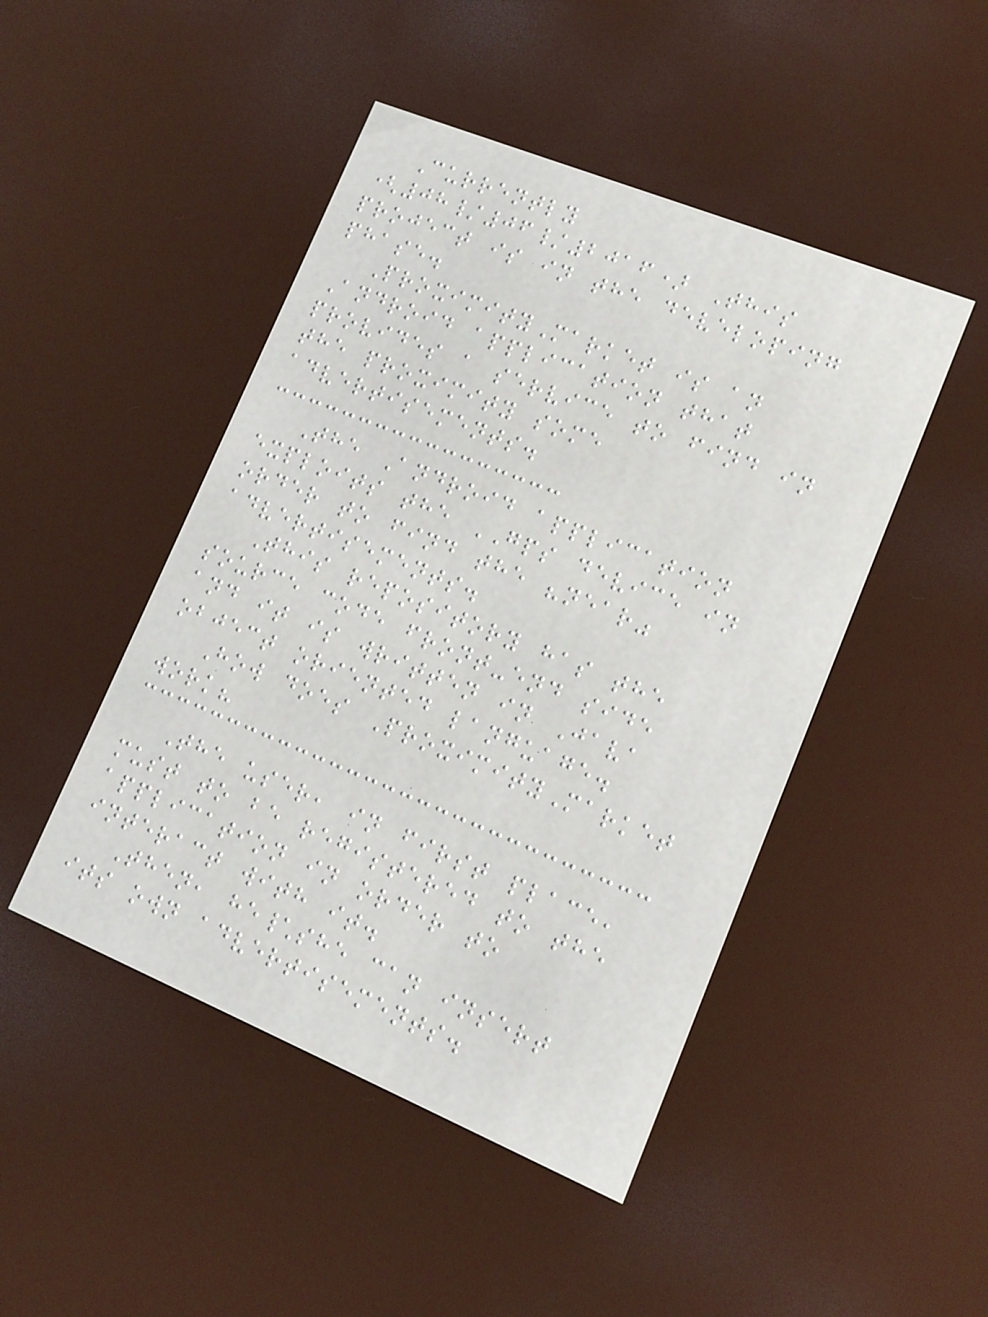Currently
(08/06/2016) This
project is in the developing
phase.
ProximityMarket is an
Android application that
provides a service to find in
the proximity some
advertisements.
The Android application
exploits the GPS device in
order to find the "near"
advertisements.
This repository has the
source code front-end side
and it is written in Java
object oriented language.
How does ProximityMarket
work?
The user, in first place,
must to be registered to the
application in order to
interact with it.
Then, he\she can insert
its own advertisements.
